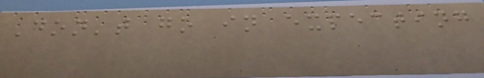Don't go in expecting
